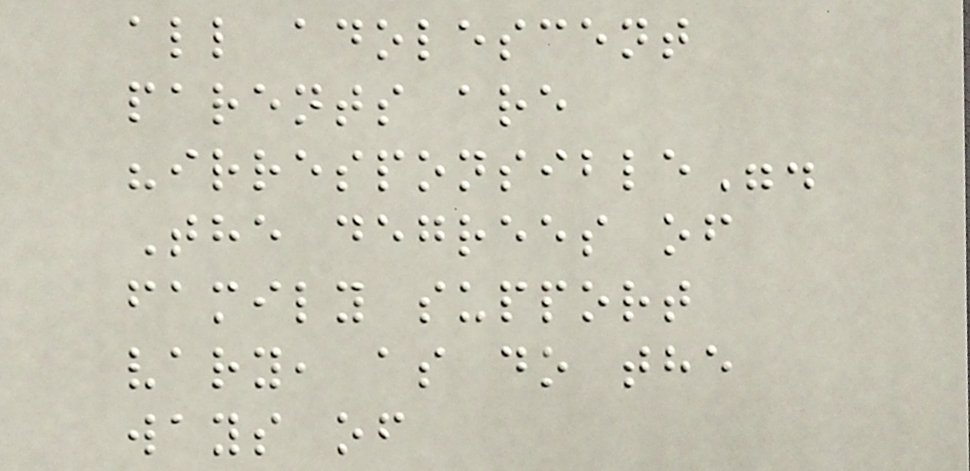all adolescent
parents are
"irresponsible".
The degrees of
family support
vary, as do the
ways of
